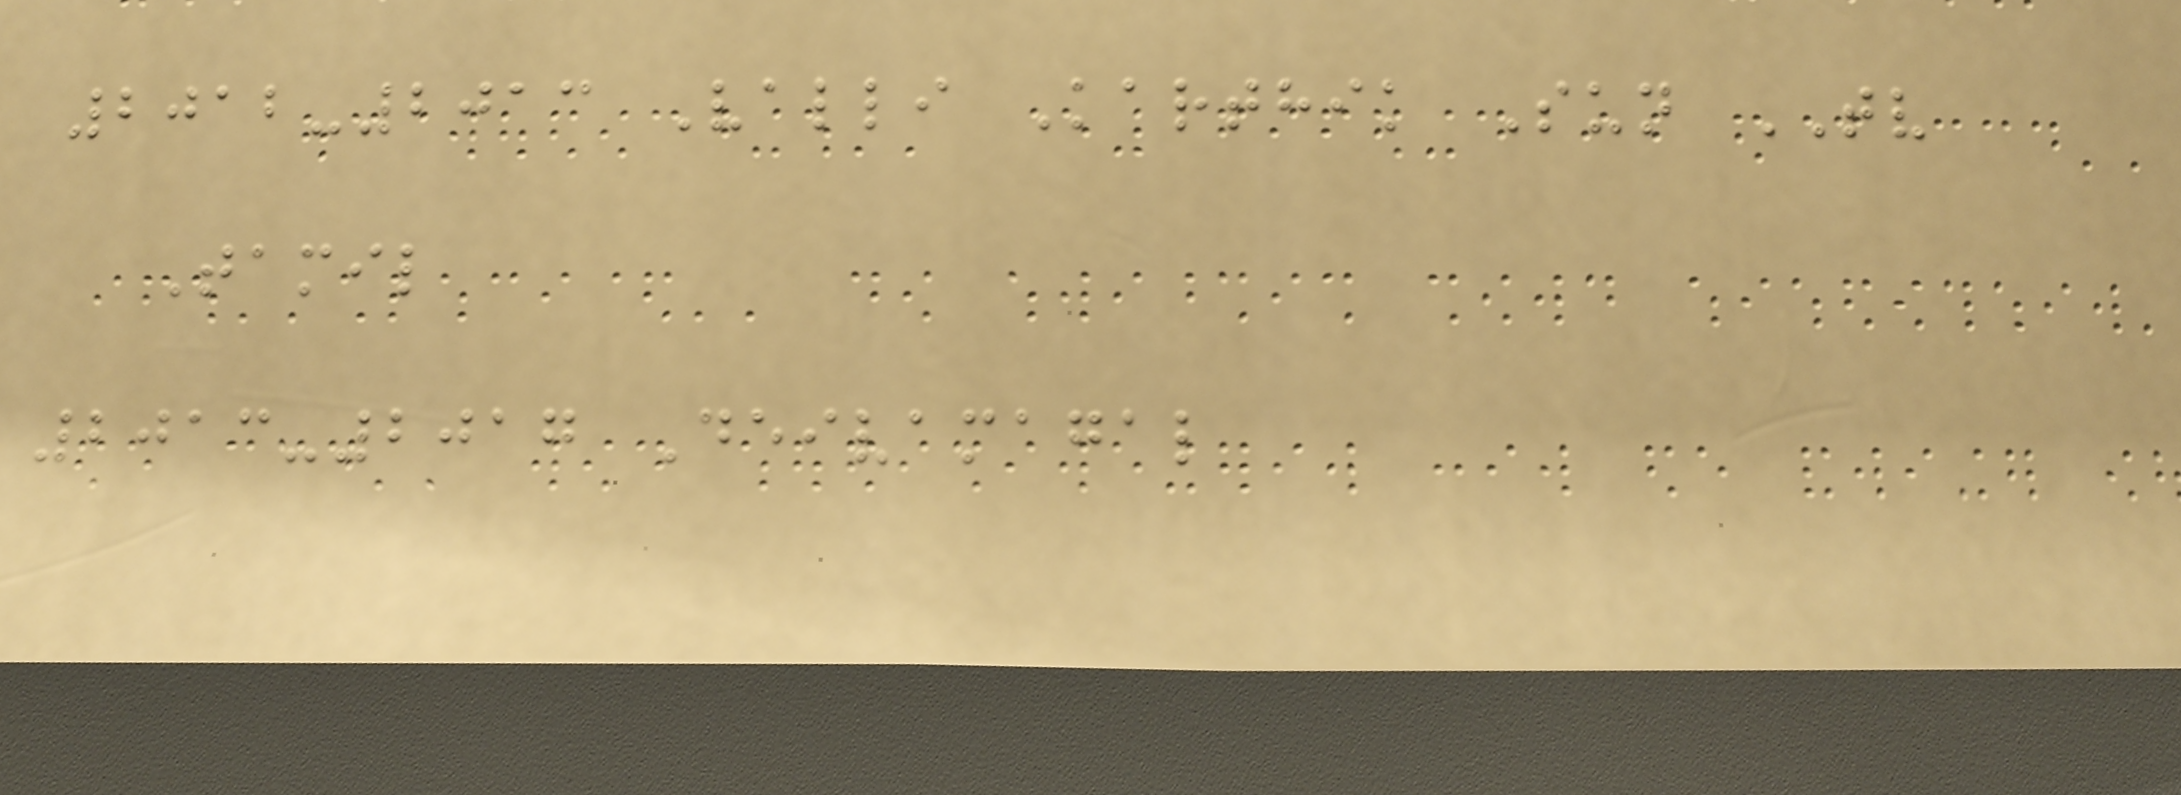2012-2013 Valli Karthik Sun TV
Tamil
2013-2017 Deivamagal
